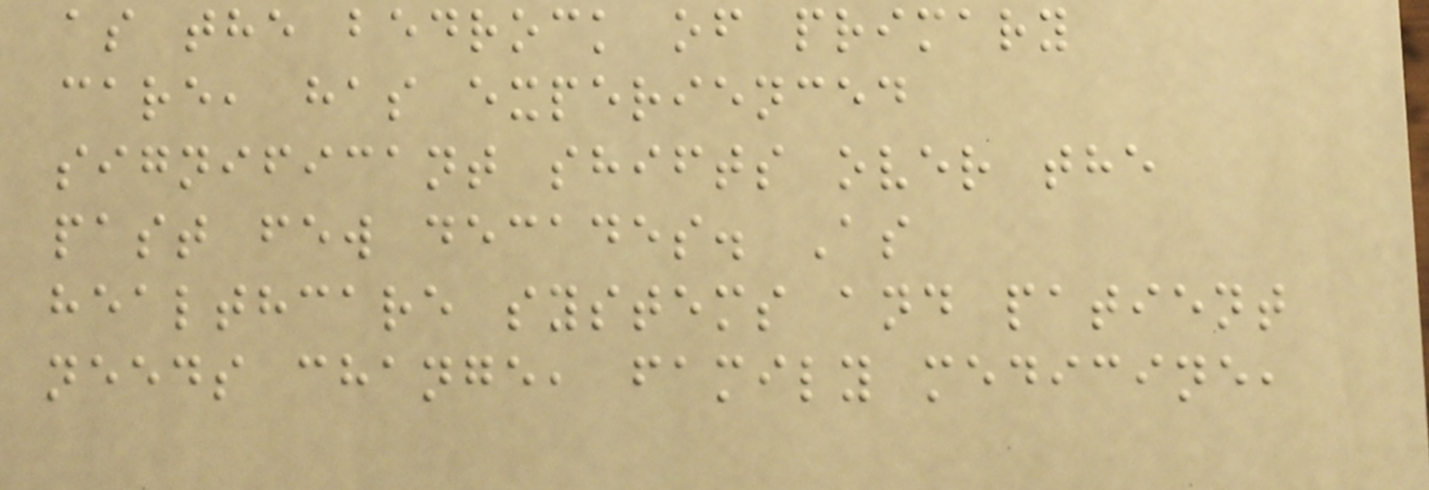as the bedrock of primary
care, has experienced
significant shifts over the
past few decades. As
healthcare systems and patient
needs change, family medicine,
